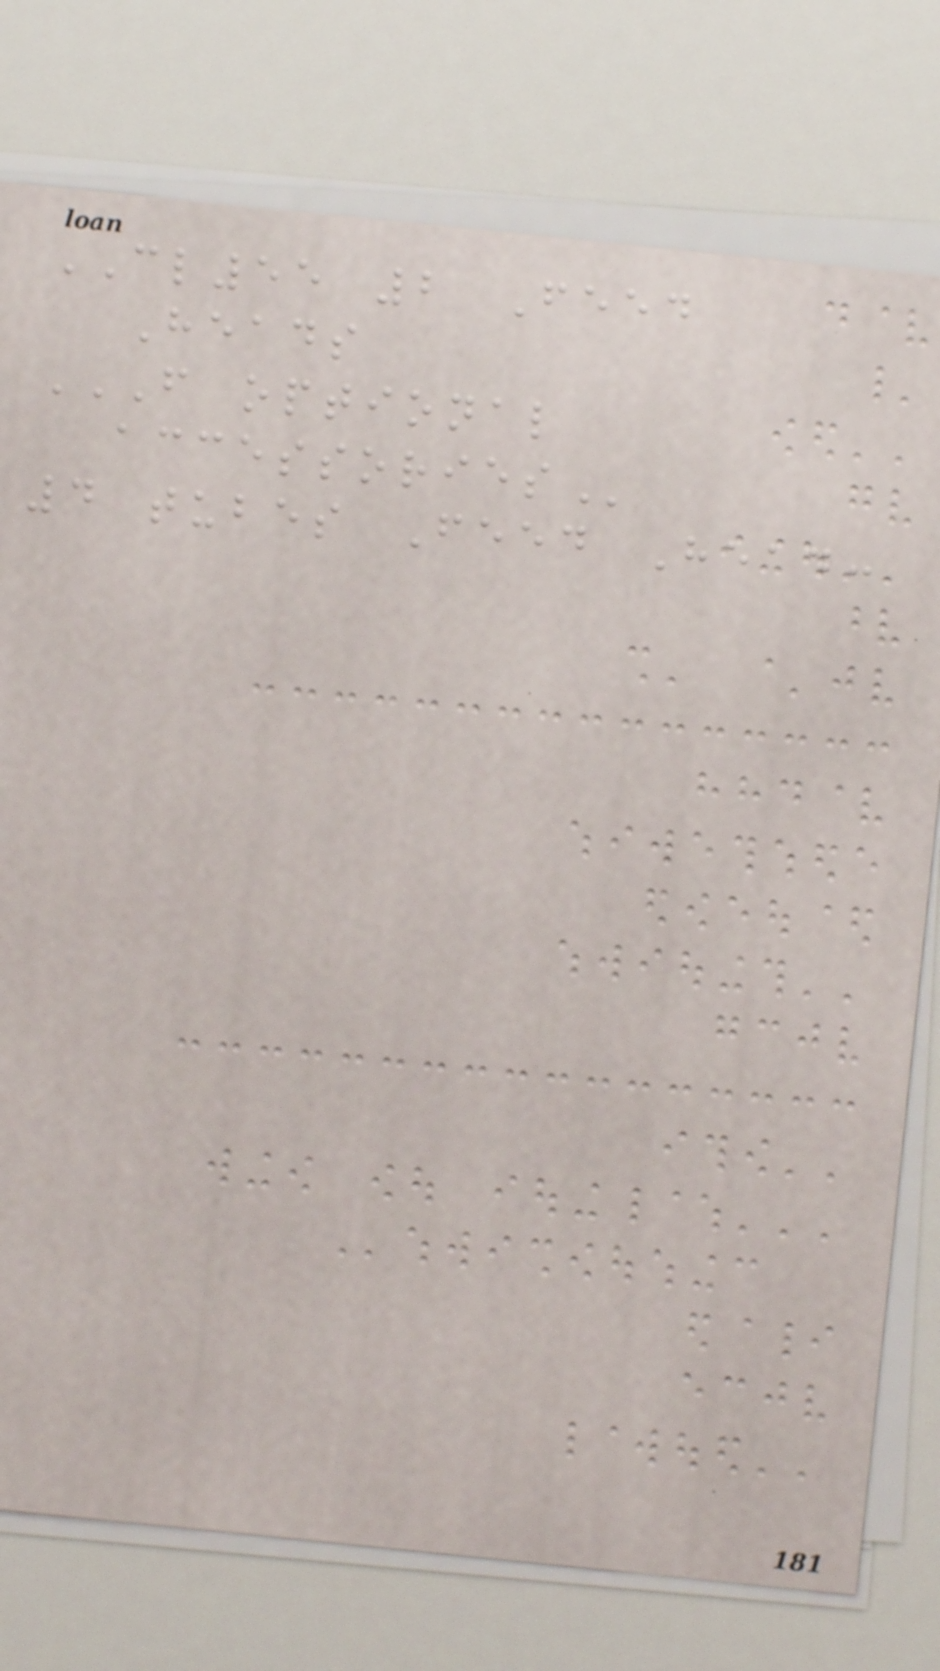CL55 2 Feed
Heads
F OPTIONAL
ACCESSORIES
4 tubes Feed Head:
